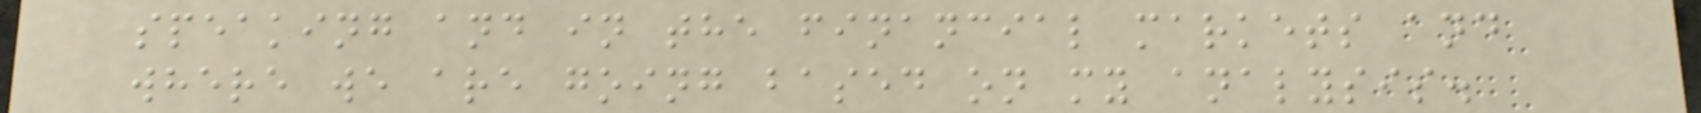speaking and in the financial markets and
where we are going based on my analysis.
